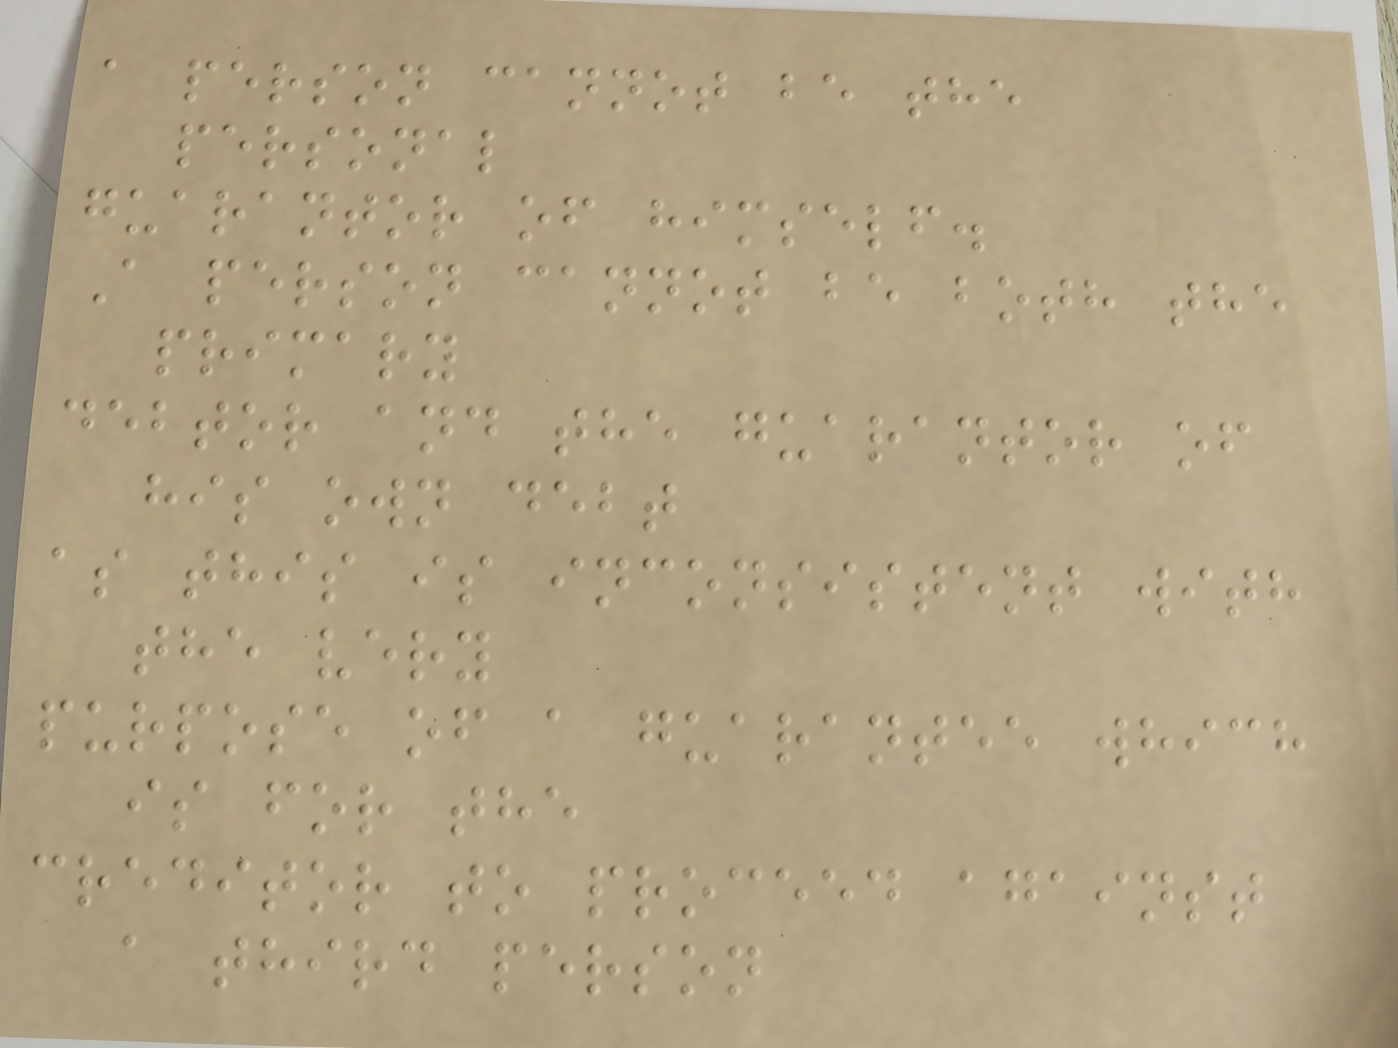a person cannot be the
personal
guarantor of himself.
A person cannot be both the
primary
debtor and the guarantor of
his own debt
as this is inconsistent with
the very
purpose of a guarantee which
is for the
creditor to proceed against
a third person
